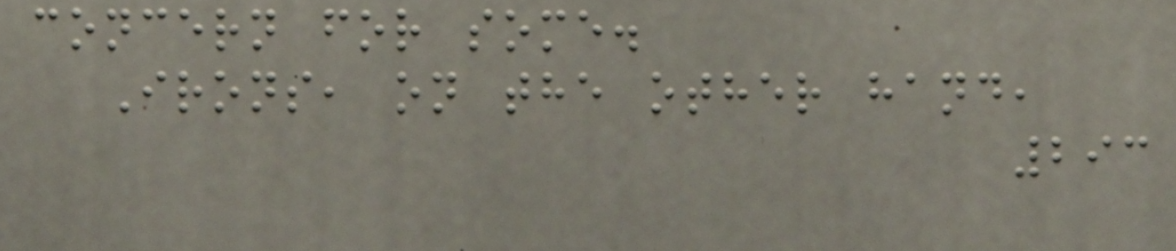concern for some.
Irons, on the other hand,
293
